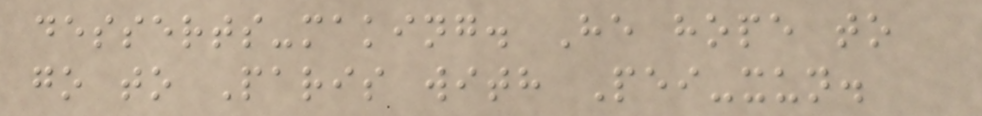desserts-making. He hope to
go to Paris with Pei-xun.
